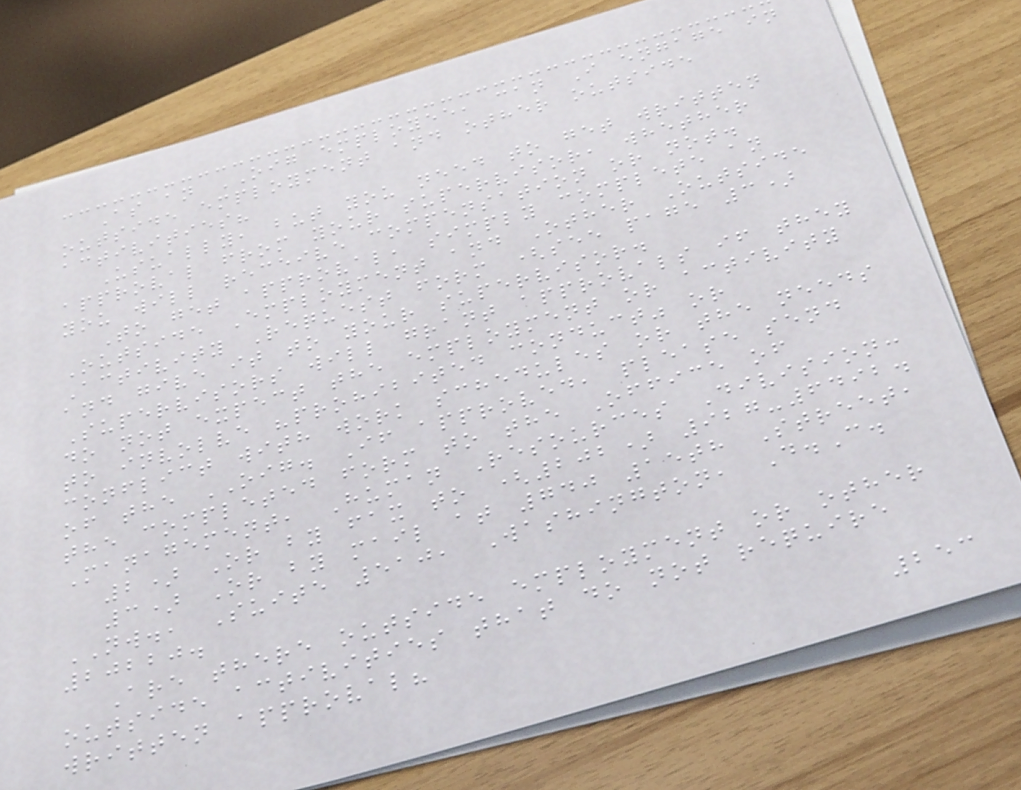As an OIG employee, can I engage in
outside employment and other outside
activities?
Usually, but you need to get written
approval from your supervisor, whether
you will receive compensation or not.
To get approval, simply complete an
Outside Employment and Other Outside
Activity Request form (see page 3)
and give it to your supervisor.
Supervisors will grant approvals if they
do not expect the employment or activity
to involve "prohibited conduct" or
conflict with work schedules or the needs
of the OIG. If approved, please send
the completed form to the Office of
Management, Human Resources Division:
2) Or by fax to (202) 927-6492.
3) Or by mail at 740 15th Street,
NW., Suite 510, Washington, D.C.
20220.
Are there outside employment or other
outside activities that do not require
written approval?
253
